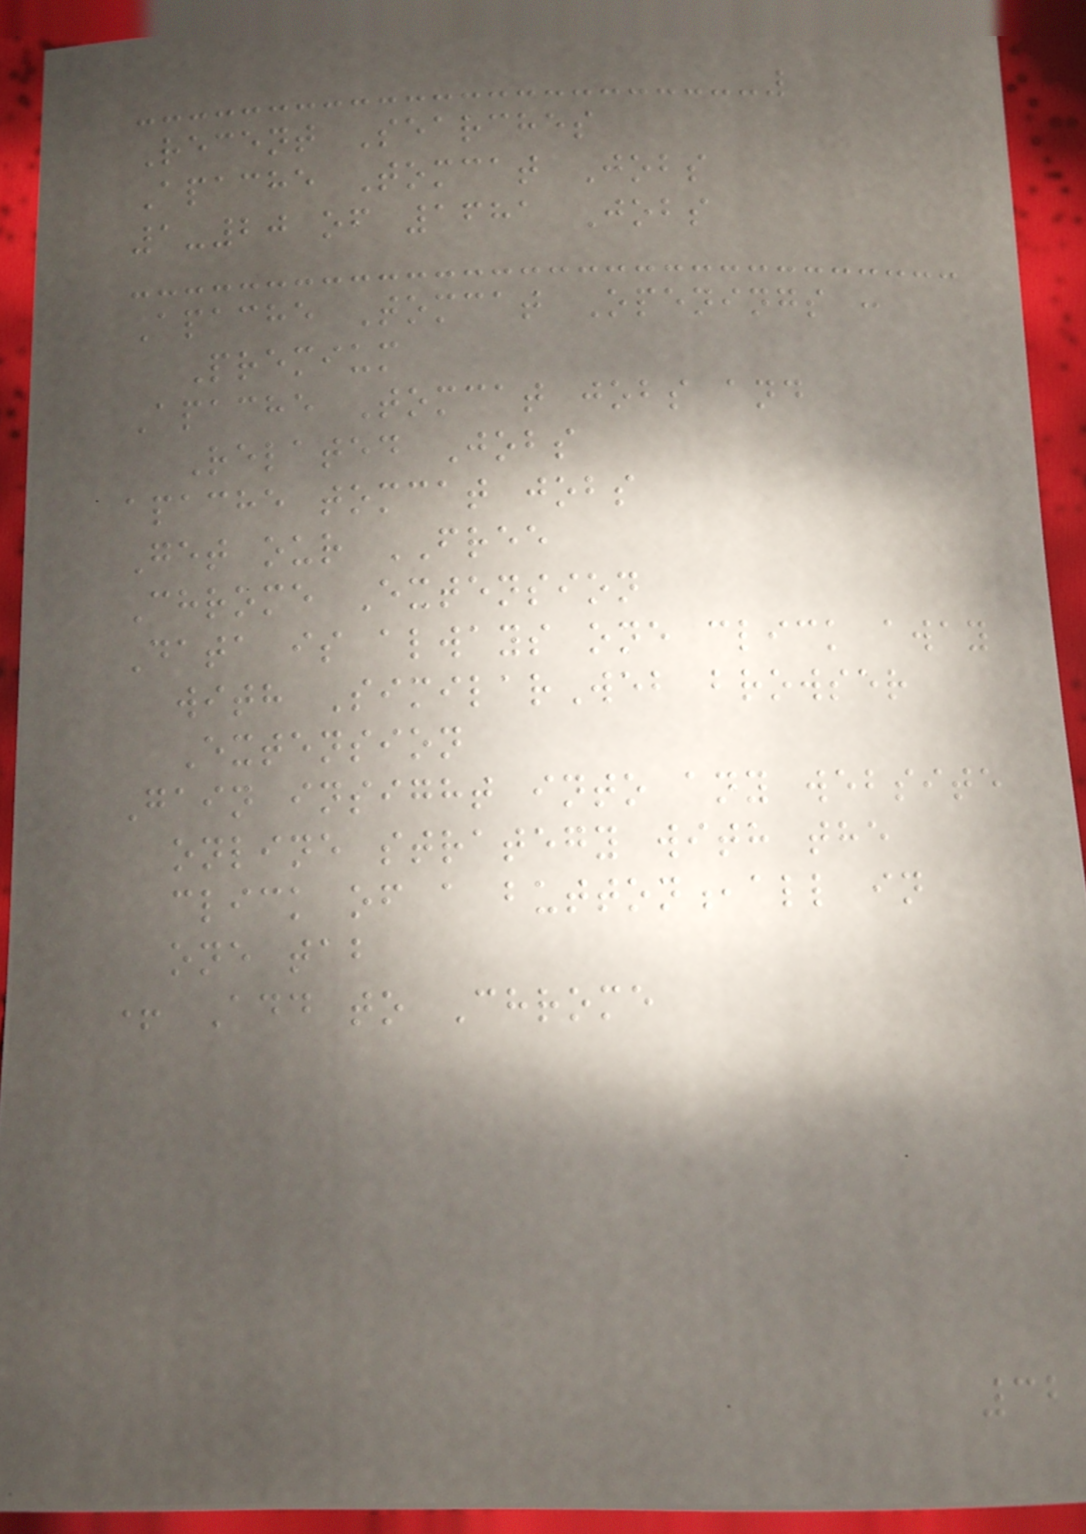Recent Searches
Apache Tomcat Jobs
1-20 of 1681 Jobs
Apache Tomcat Openings :
Premium
Apache Tomcat jobs and
Related Jobs
apache tomcat jobs
Get our FREE
Chrome Extension
Data is always one click away
with SimilarWeb browser
Extension
Gain insight into any website
online strategy with the
click of a button,all in
one tab
+ Add to Chrome
32
